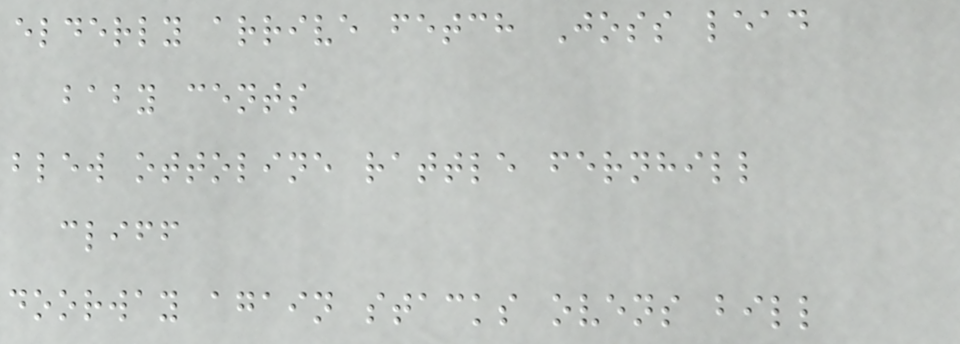elderly arrive fetch Joss lead
baby cents
blew ottoline rattle fernhill
cliff
doorway again stacks ovens bill
